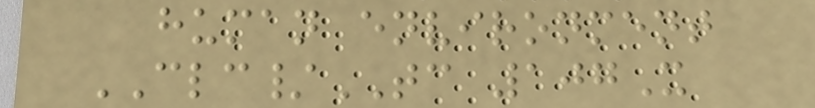human environment
CLC/TC 107X
